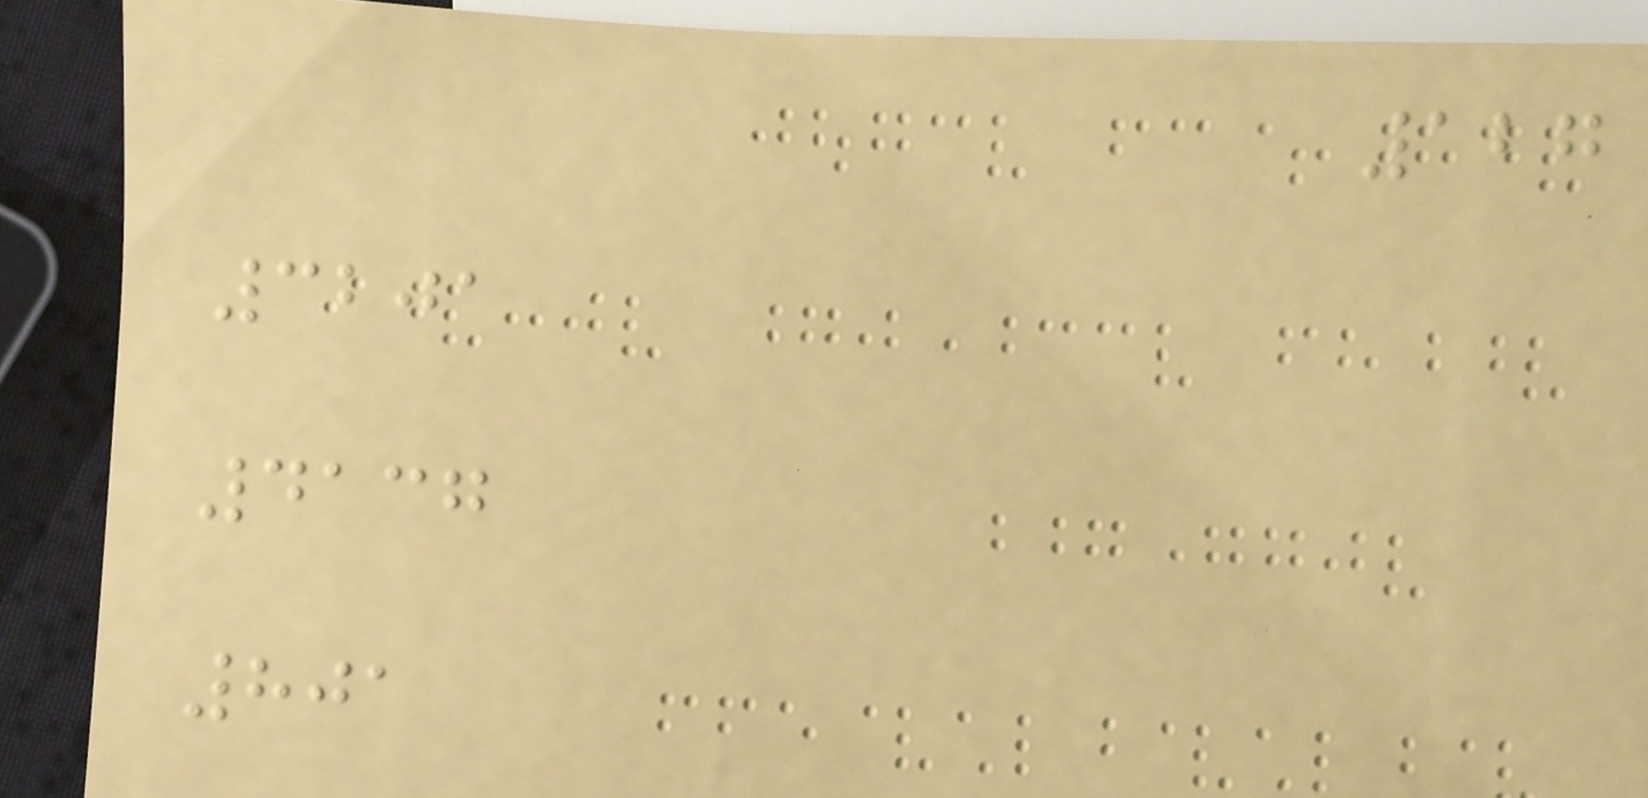127
3201
4137
801
